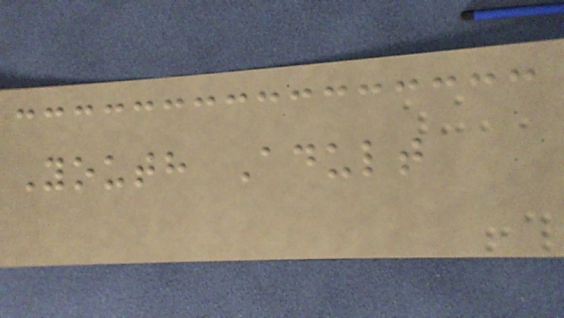Youth Adult
